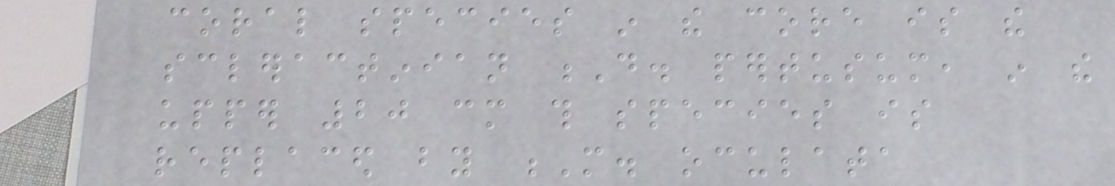coral species in the core is the
scleractinian D. pertusum, in the
upper 20 cm this species is
replaced by M. oculata
